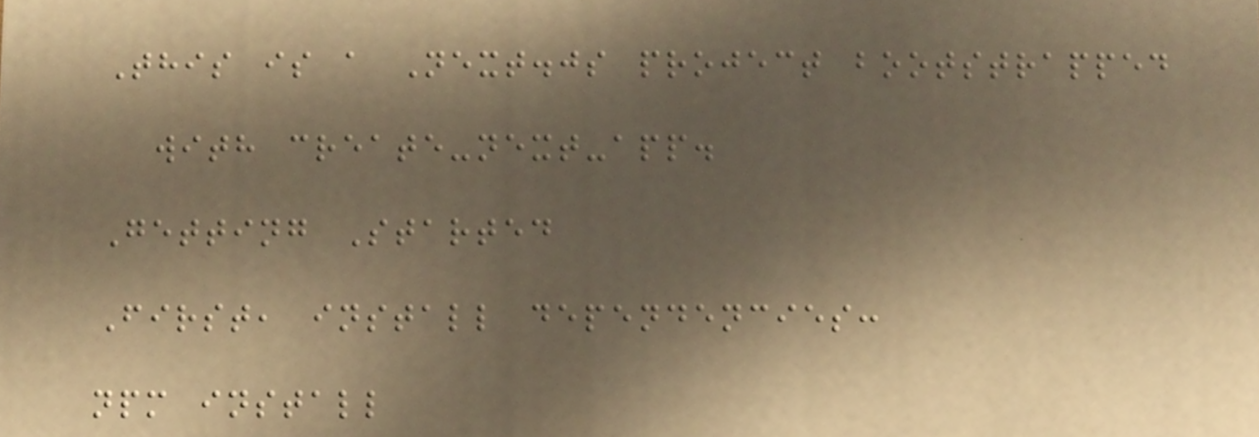This is a Next.js project bootstrapped
with create-next-app.
Getting Started
First, install dependencies:
npm install
